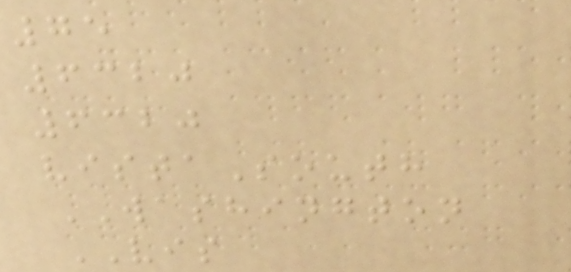75
6320
6320
vistaSouth
WASHINGTON
VIS
